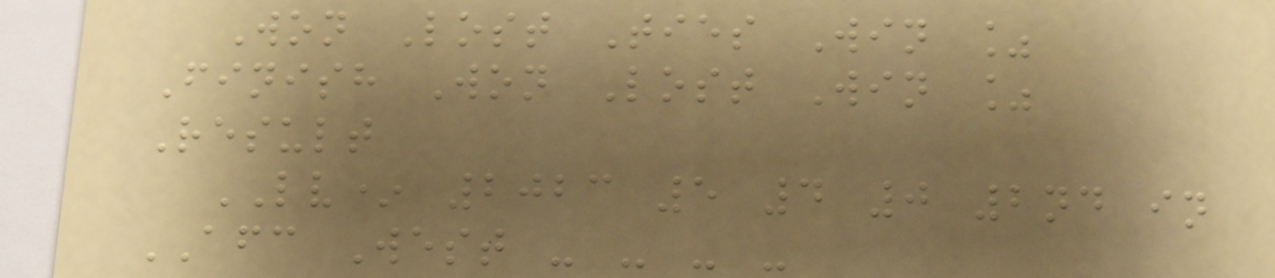Won Lost Ties Win %
Finish Won Lost Win %
Result
LV* 2023 5 4 0 2nd in
AFC West - - - -
